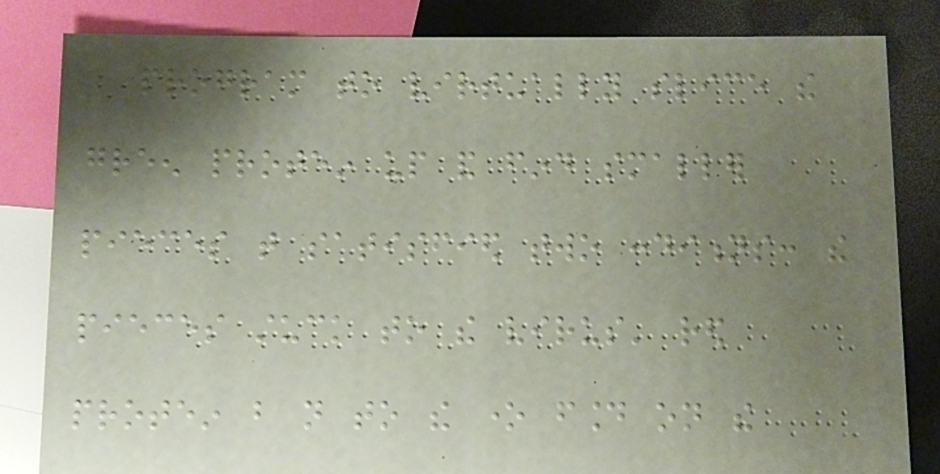program to virtually slice the
green protein up and find smaller
pieces that satisfied two conditions: the
pieces stuck to the virus' red
protein but not to the one found on the
